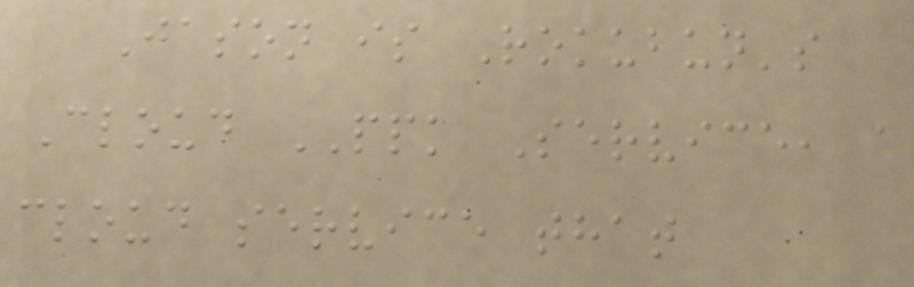Jason is Rokubun's
Cloud PPK Service, a
cloud service that
